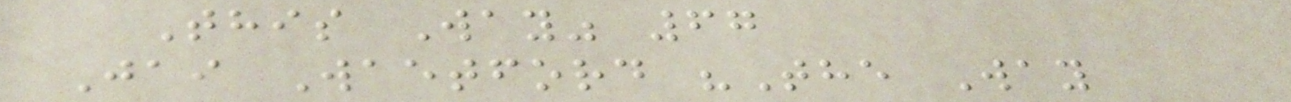This Way" 67
Jai Waetford "The Way
